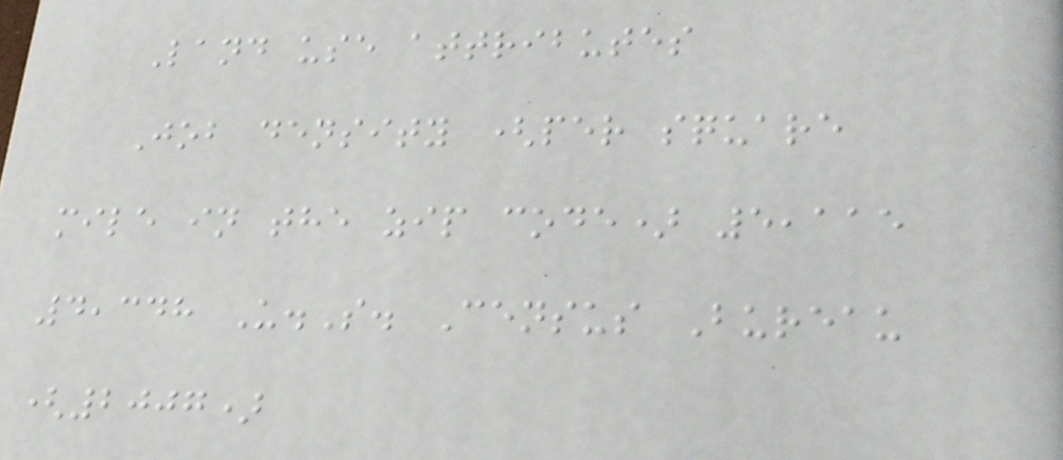Land use attributes
Job density (per square
mile in the zip code) 5,115
4,348 U.S. Census Bureau
(2007)
